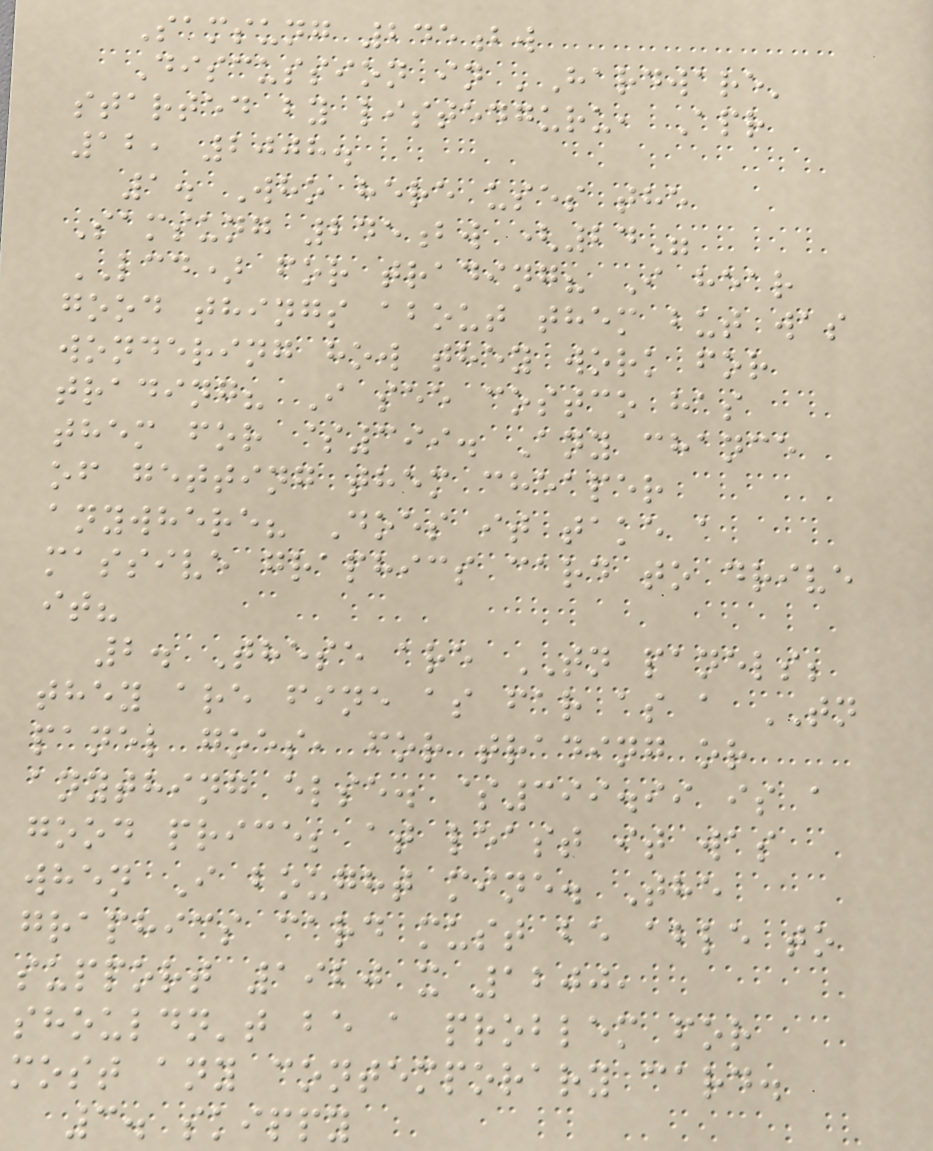Samsung 245bw
Discussion in 'Hardware'
started by listedguru, Apr
12, 2008.
1. Who here uses the
Samsung 245bw (24"
LCD) for trading? I hear
good things about them but was
wondering how they work for
trading? I see costco has
them for $399. Any chance
of getting them cheaper
anywhere? Does it take a
massive graphics card to drive
it?
2. These are TN panels;
they are fine as far as a TN
panel goes, for trading or
anything else. $399.99 is a
good price; at least it was
when I bought mine. The
graphics card must be able to
support 1920 x 1200,
shouldn't be a problem for
most any contemporary card.
3. skippy
